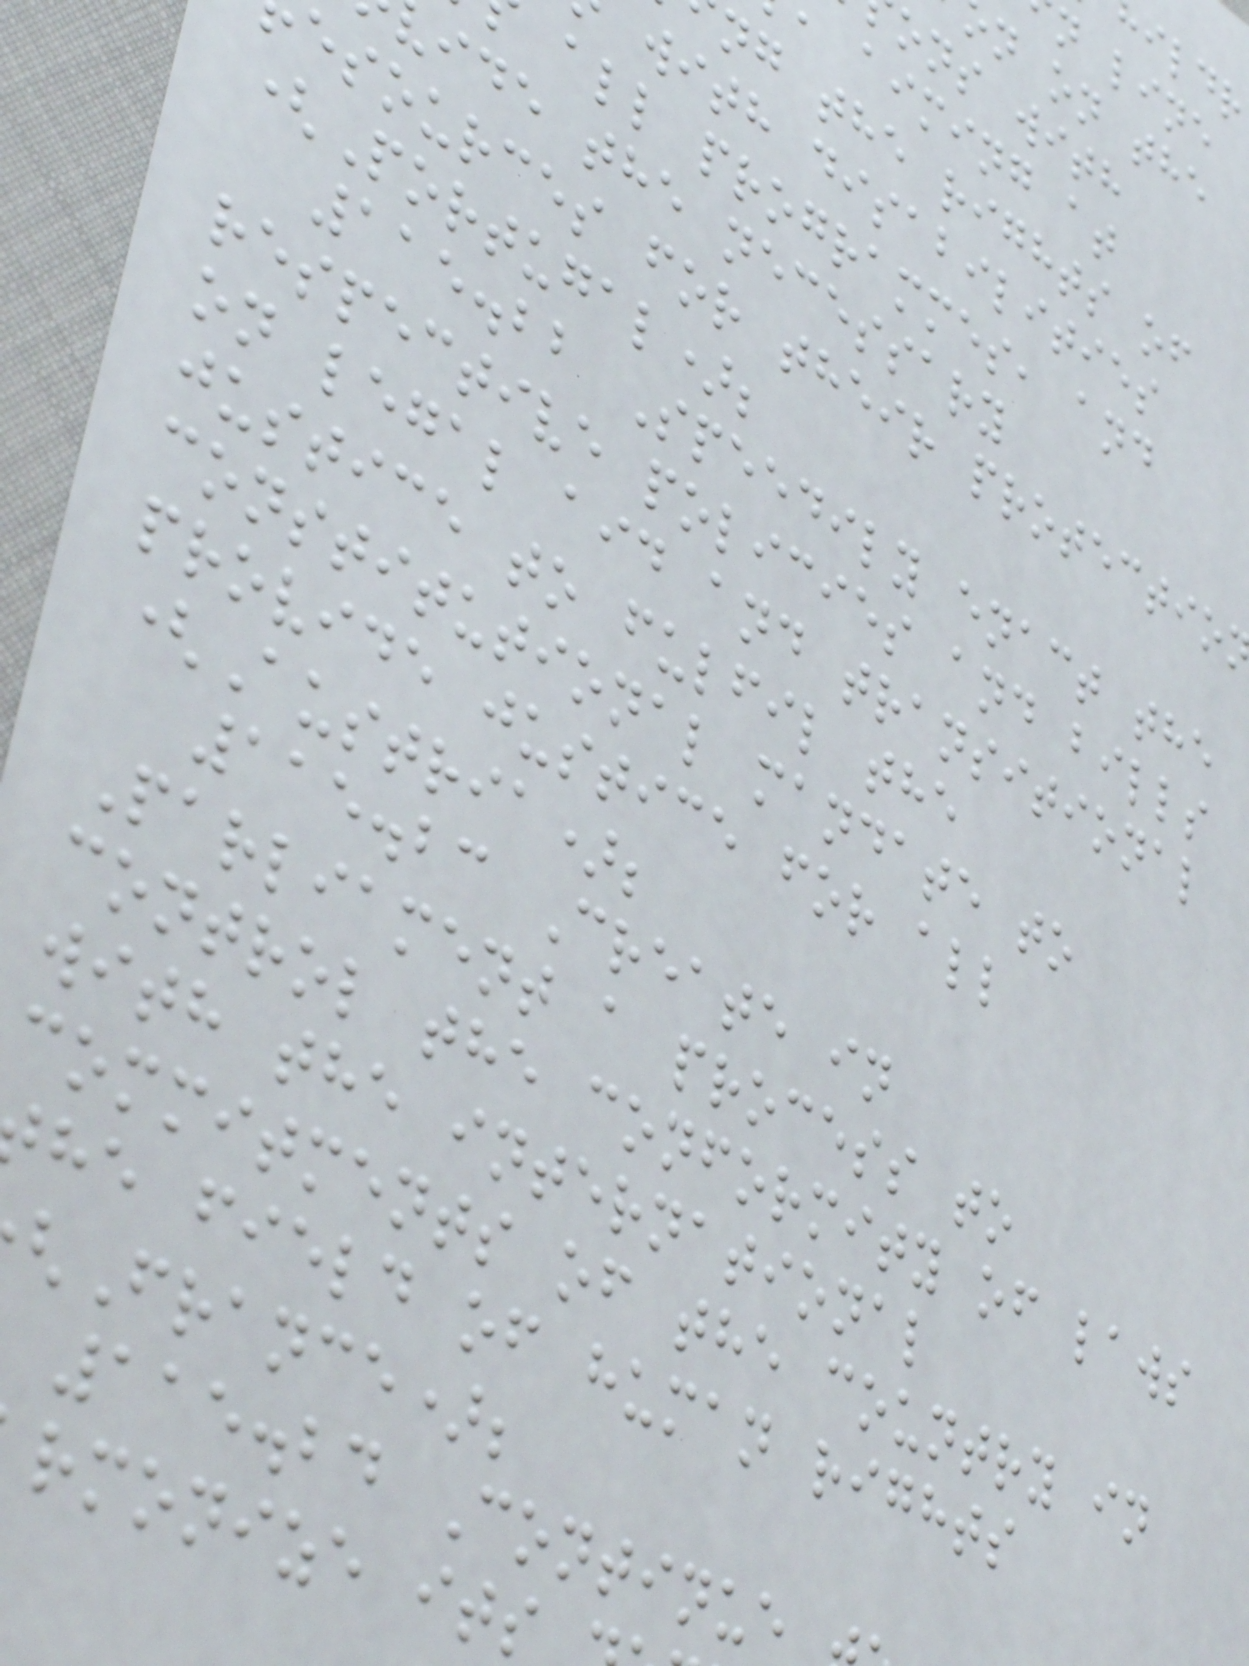n on the
ons with
aiming at
ng the rights of
with disabilities
all programmes, and
ide the necessary
esources for their protectio
(Portugal);
115.22 Speedily enact the
respective policies and bills
on legal aid and transitional
justice to fulfil the
constitutional mandate to
provide justice for all
(Austria);
115.23 Create in
Parliament a process to
control the conformity of laws
with the international
commitments of the country in
he field of human rights
France);
115.24 Continue
rmonize its
